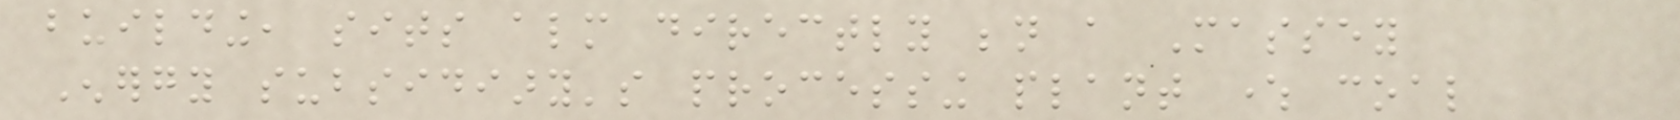building, sits almost directly beneath a Massey
Energy subsidiary's processing plant where coal
